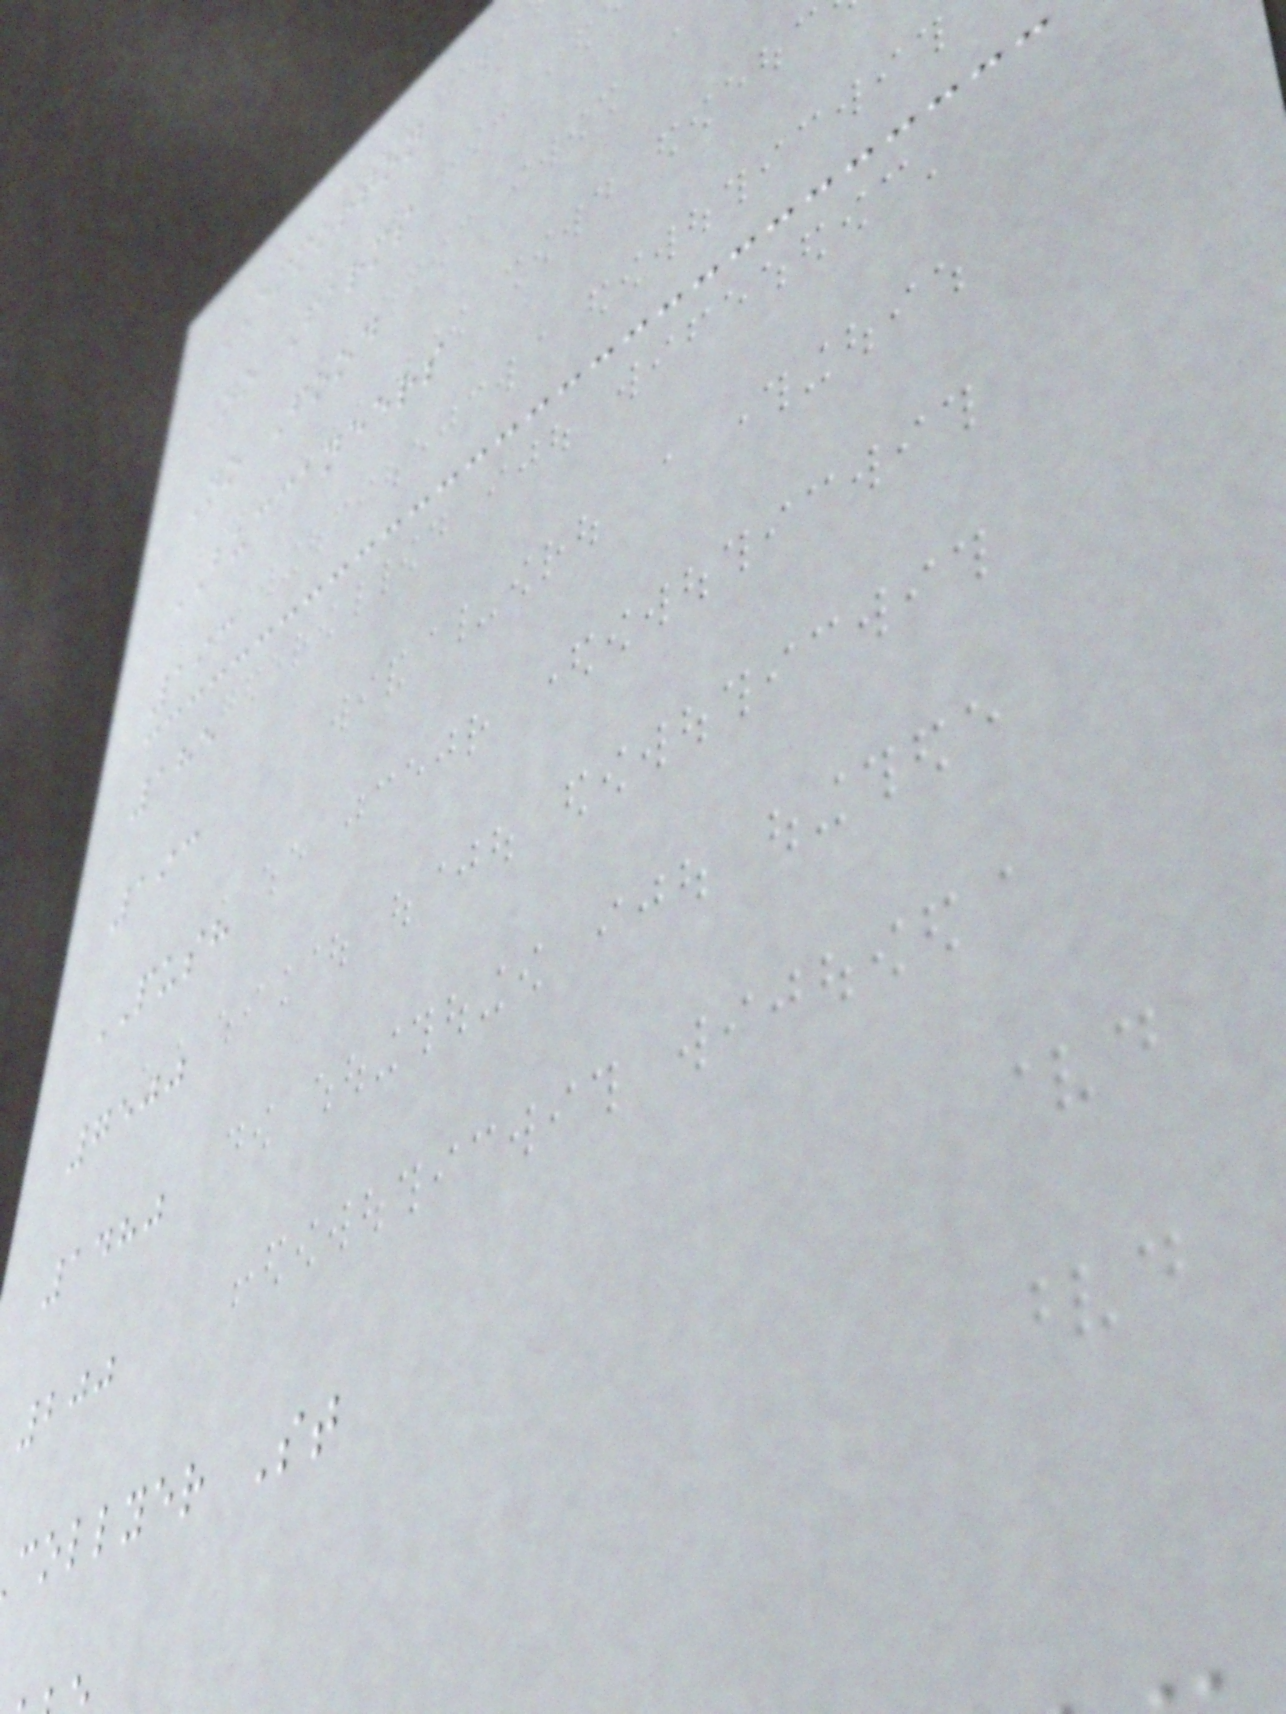EMMORTON
No Farms
No Food
BUCCANEERS
193
185
193
PUSH
7500
1480
200
collyer St
